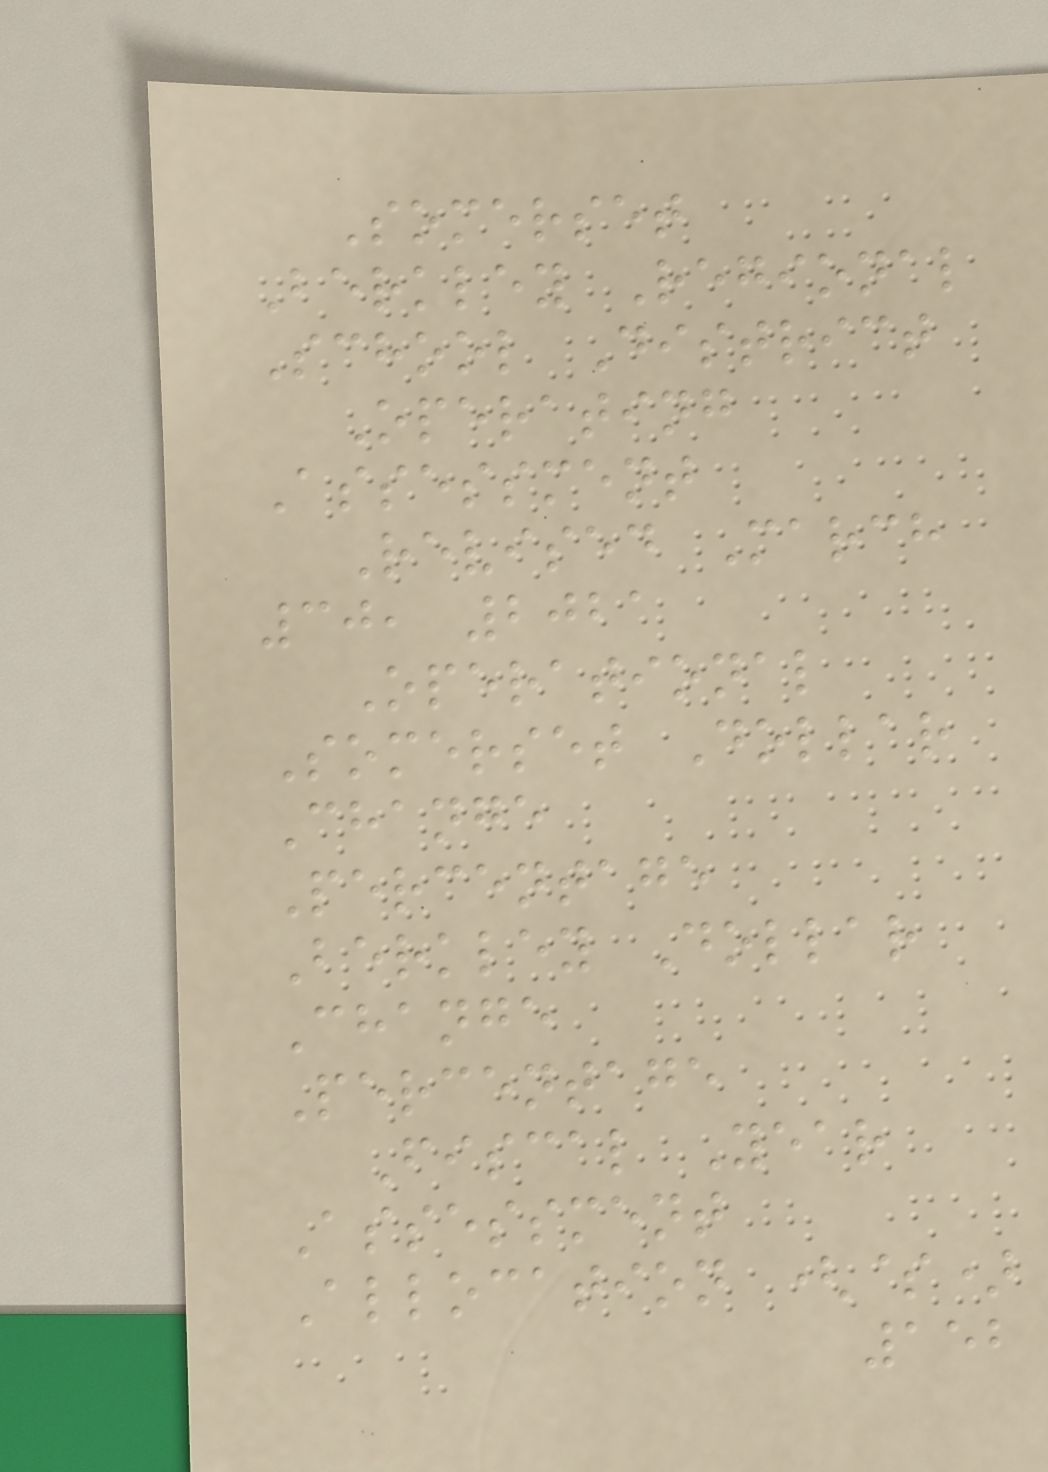Somerset
Berkley Regional
School District
Operating
Assessment
Revised March
30, 2021
Operational
Somerset Dollar
Change
Percentage
Berkley Dollar
Change
Percentage
Fiscal Year
Assessment
Allocation ($)
152
